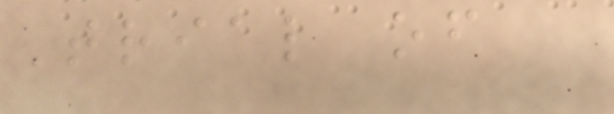Trial of
